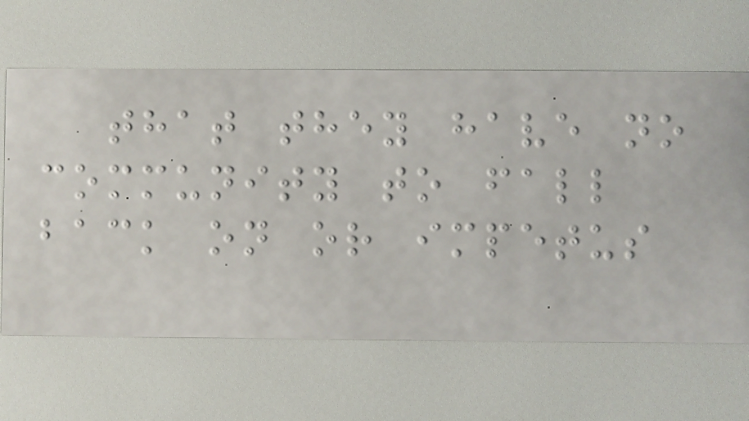that they have no
community to fall
back on or impetus
